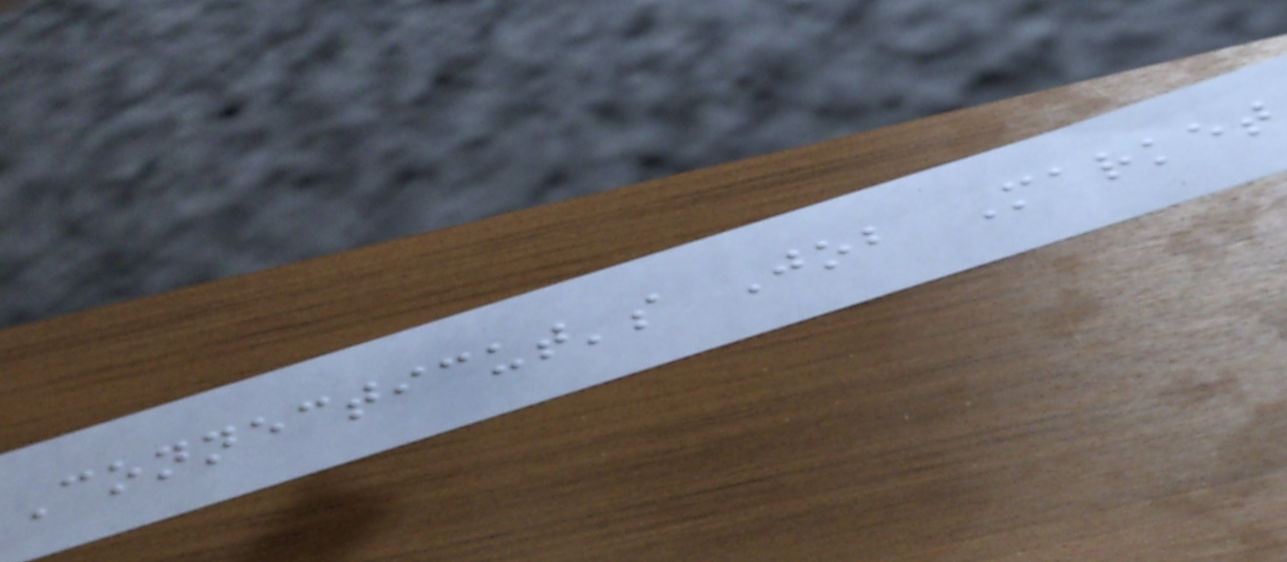Connecticut's Job Market
